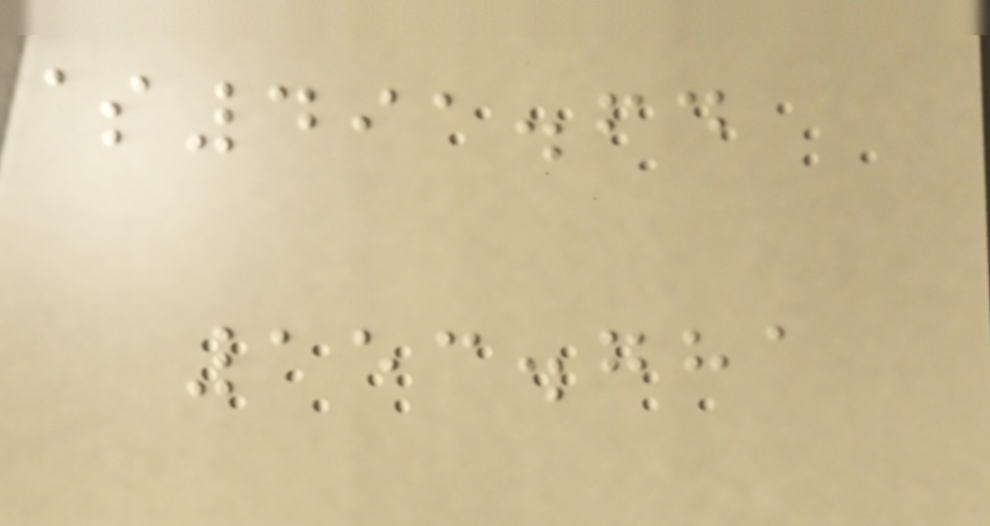$491.64
153.781
